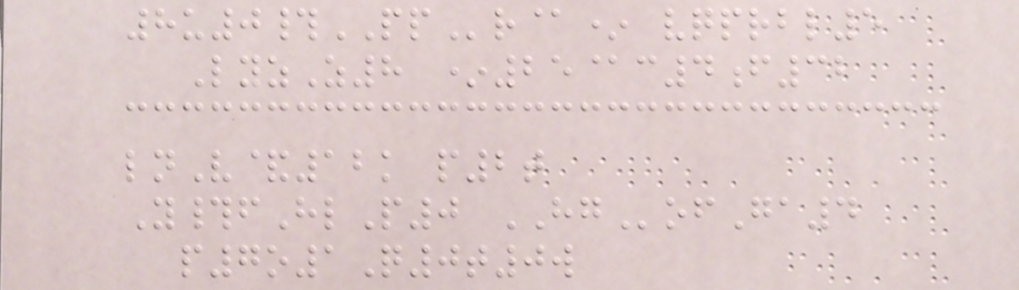8u0#PPr@* vqprbl5
LyzZ8 *25@c4f32
lnV&12k p2t
Y#fHlP0 HGofGa4
p7o1Q0t0w
